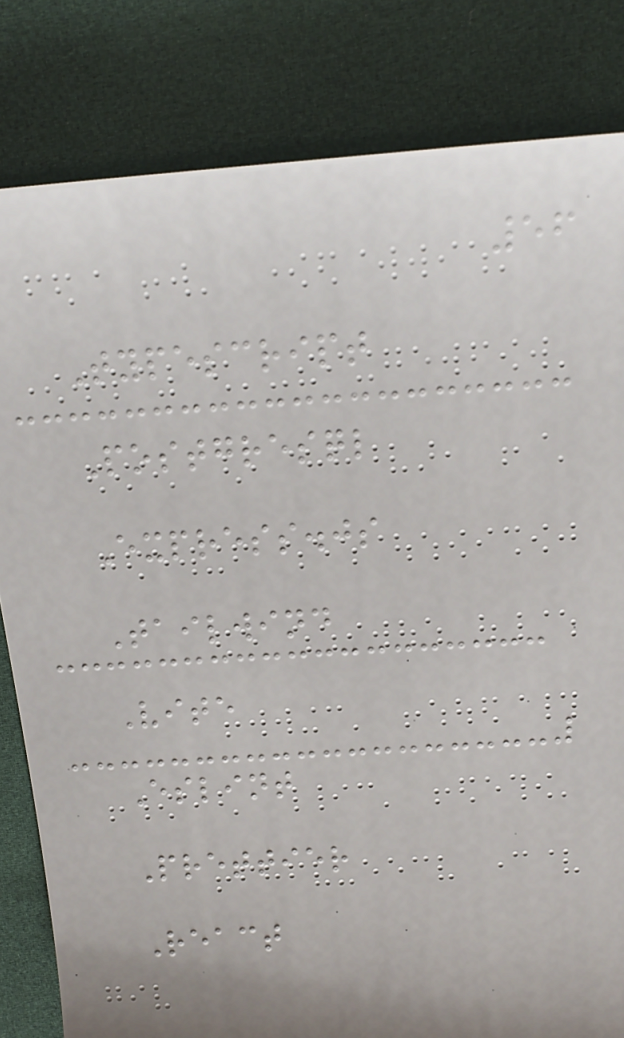56
Typescript
Postgresql
Express.js
Tailwind
Vite
Eslint
Prettier
React
